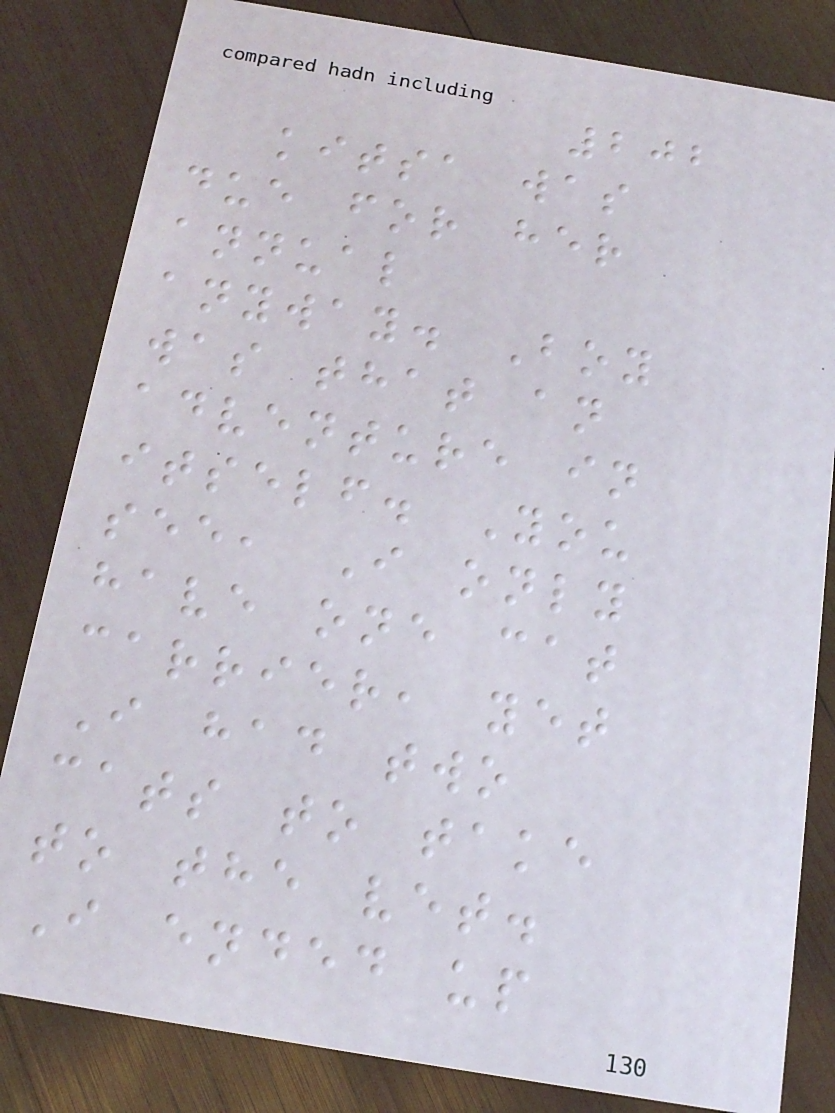202
kitsa was
due for her
annual
anyway. Boy
was that an
adventure in
itself. You
see, I only
have one cat
carrier, yet
I had two
cats to take
to the vet.
I ended up
